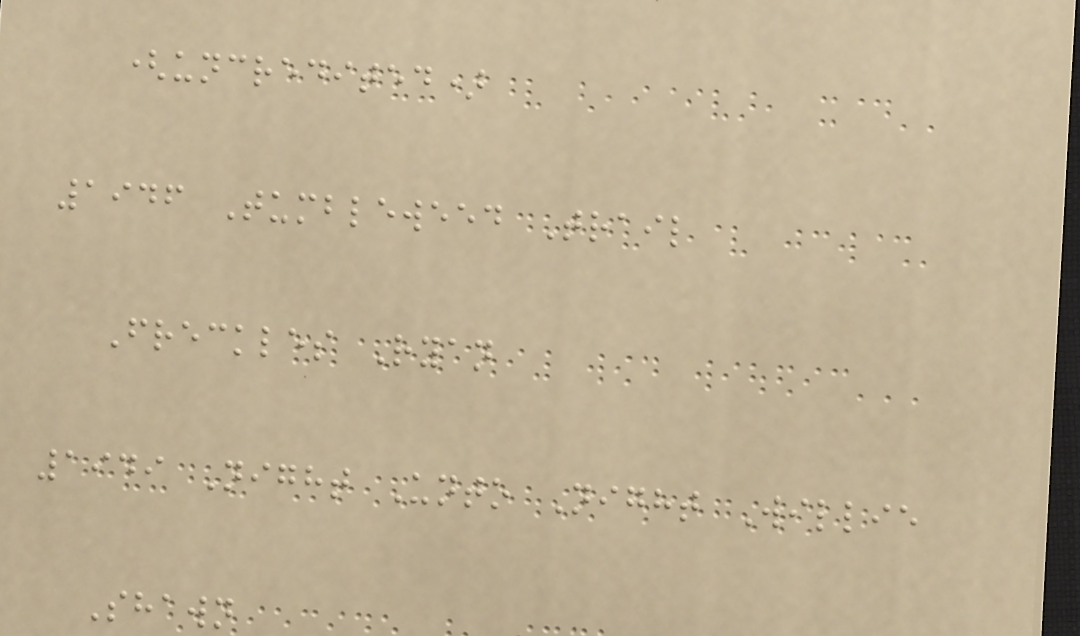(uncredited)
1946 Tumbleweed Trail
Freckles Ryan
1949 Night Unto Night Willie
Shawn
